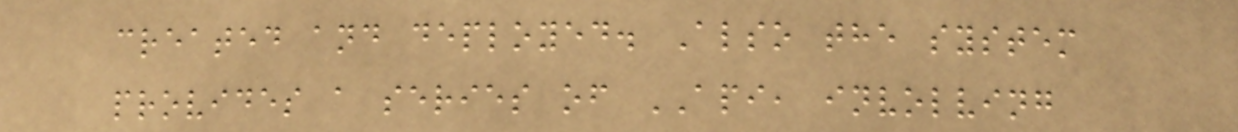created and deployed. Also the system
provides a series of API, involving
